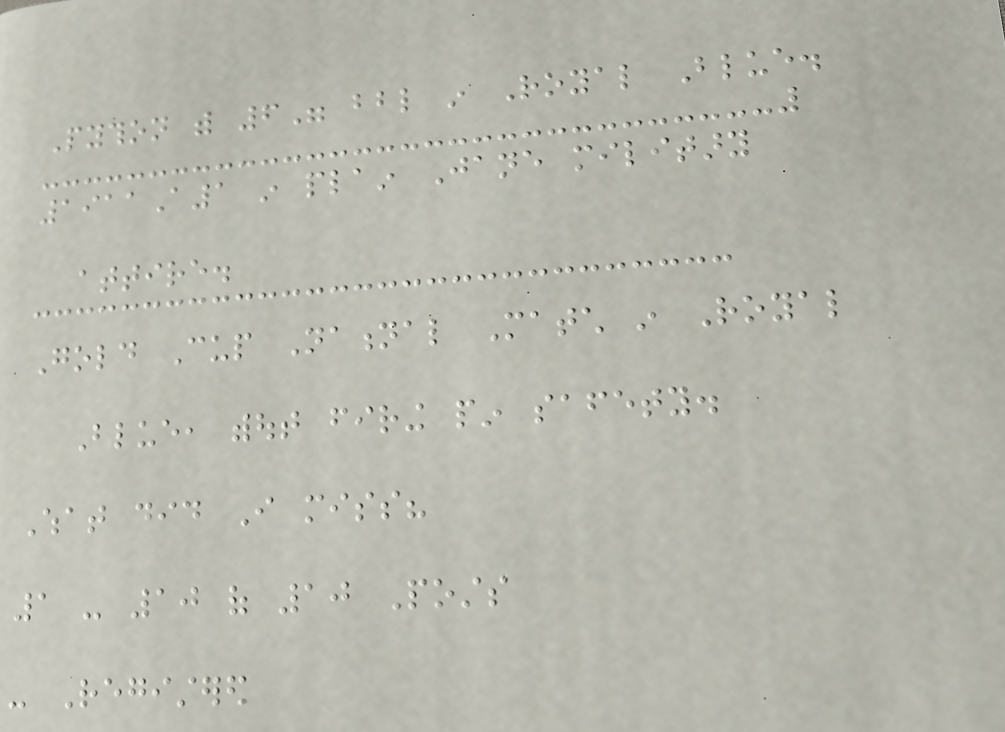Python with 6" bbl in Royal Blue.
1911A1 in plain Jane military
attire.
Gold Cup National Match in Royal
Blue, without firing pin safety.
What did I miss?
1 - 10 of 10 Posts
- Registered
